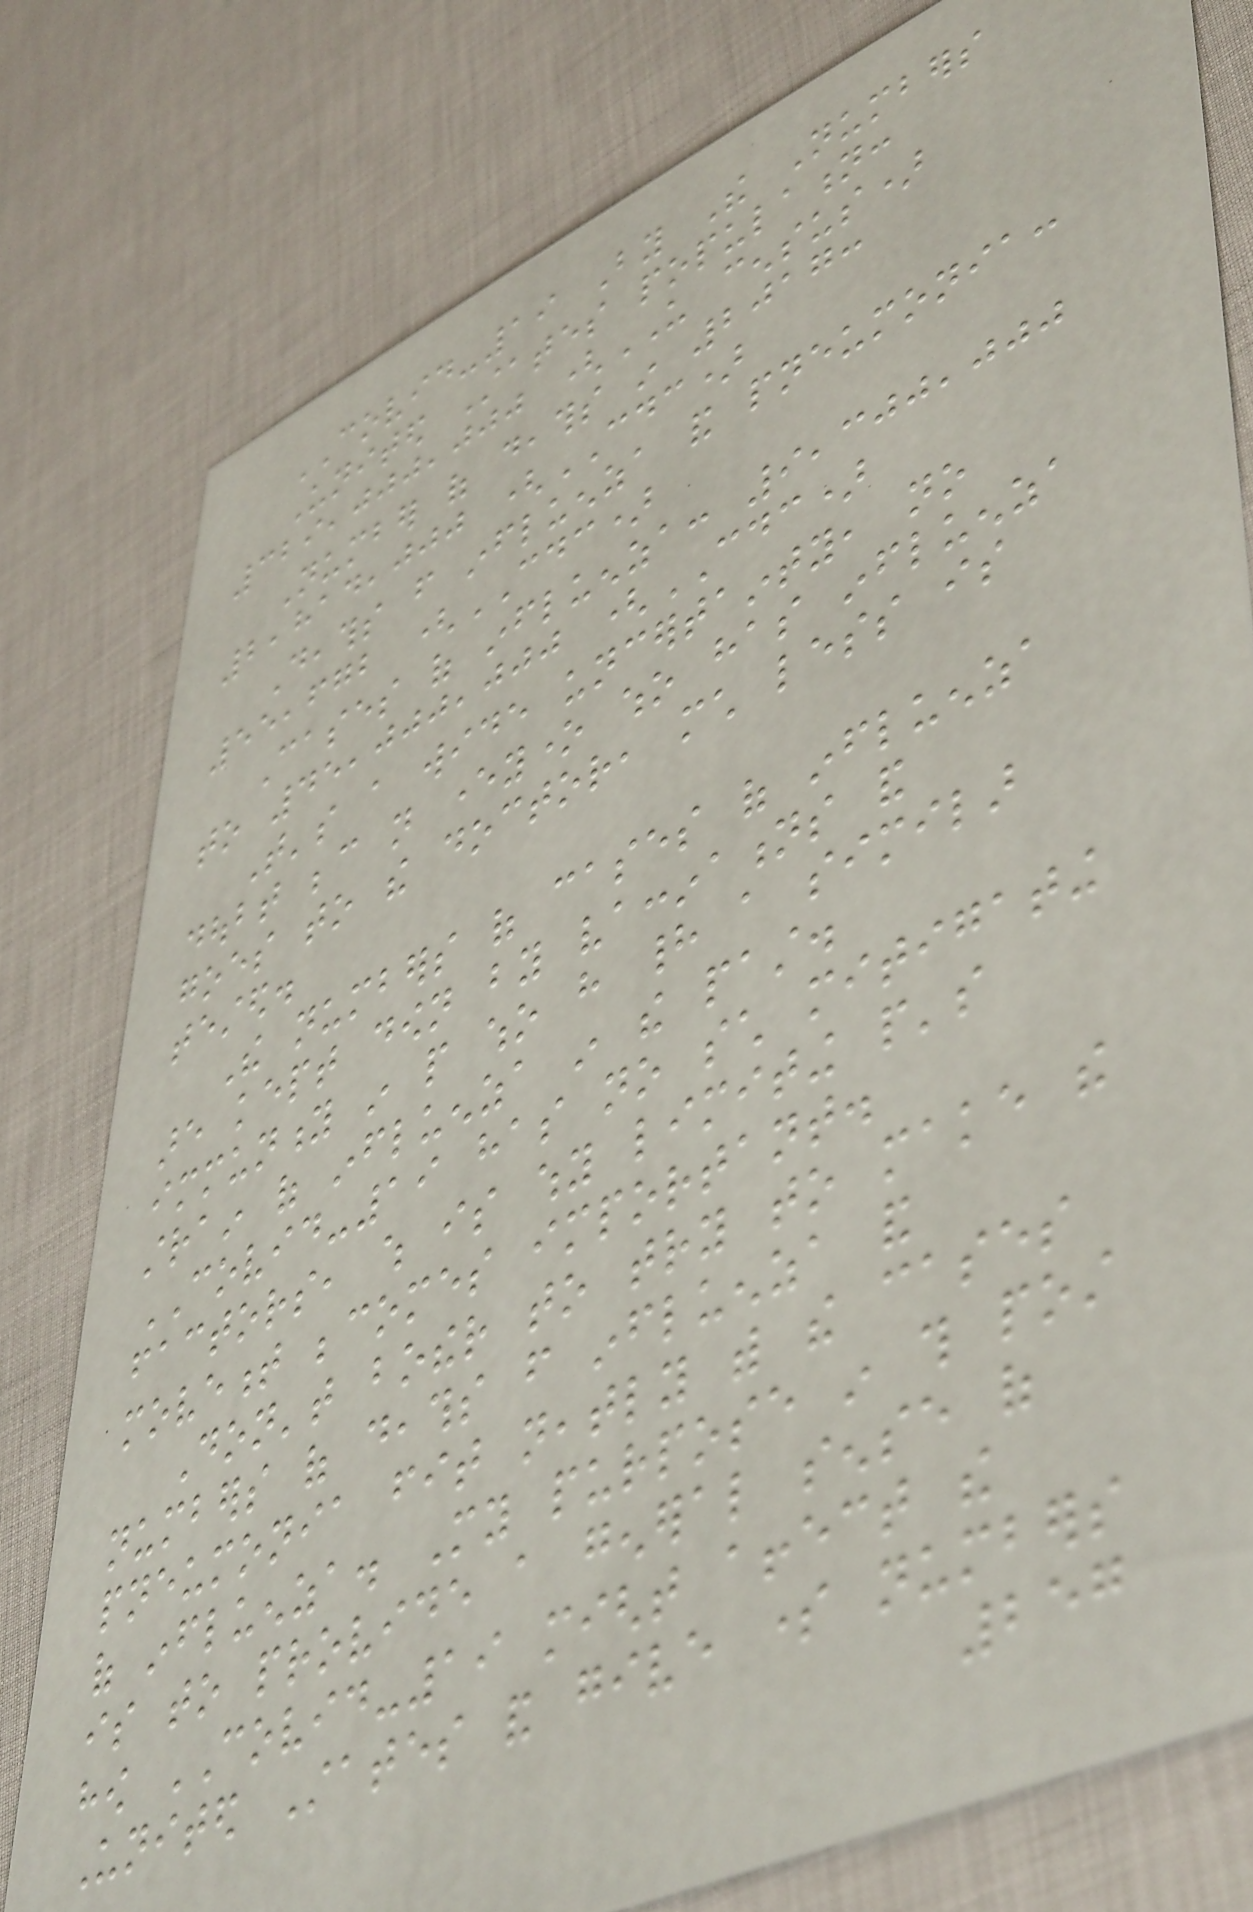COVID-19 By The Numbers
United States population:
329,000,000 (US census)
Number of deaths in 2017:
2,814,000 (CDC)
Deaths from influenza and pneumonia:
55,672 (CDC)
Cases of influenza: 9,300,000
to 45,000,000 (CDC)
That's a wide uncertainty, no
doubt because not everyone who has influenza
goes to the doctor, much less is
tested.
The numbers of cases of influenza
are kept down by vaccinations and
immunity in people who have had a similar
strain of influenza in the past.
COVID-19 has no such mitigating
factors, which is why limiting people's
movement becomes important.
Don't bother to try to make the
numbers of deaths from influenza and
pneumonia fit neatly with the cases
of influenza. My purpose in this post
is to provide a general sense of
how COVID-19 might affect the
United States and give some numbers
257
